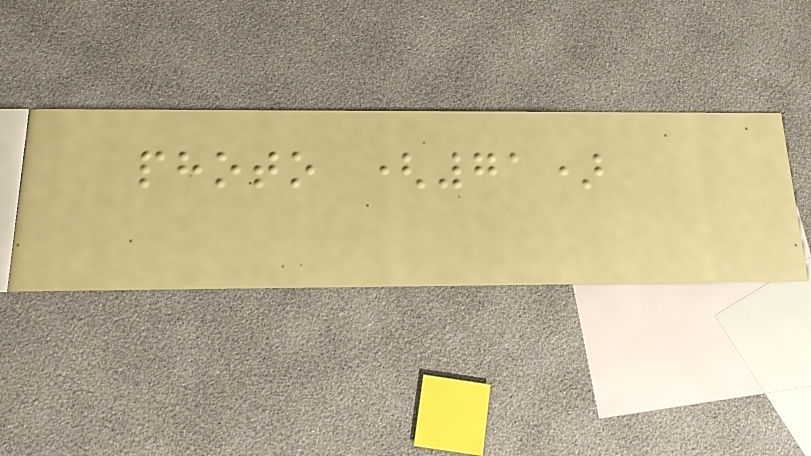photo (71)
